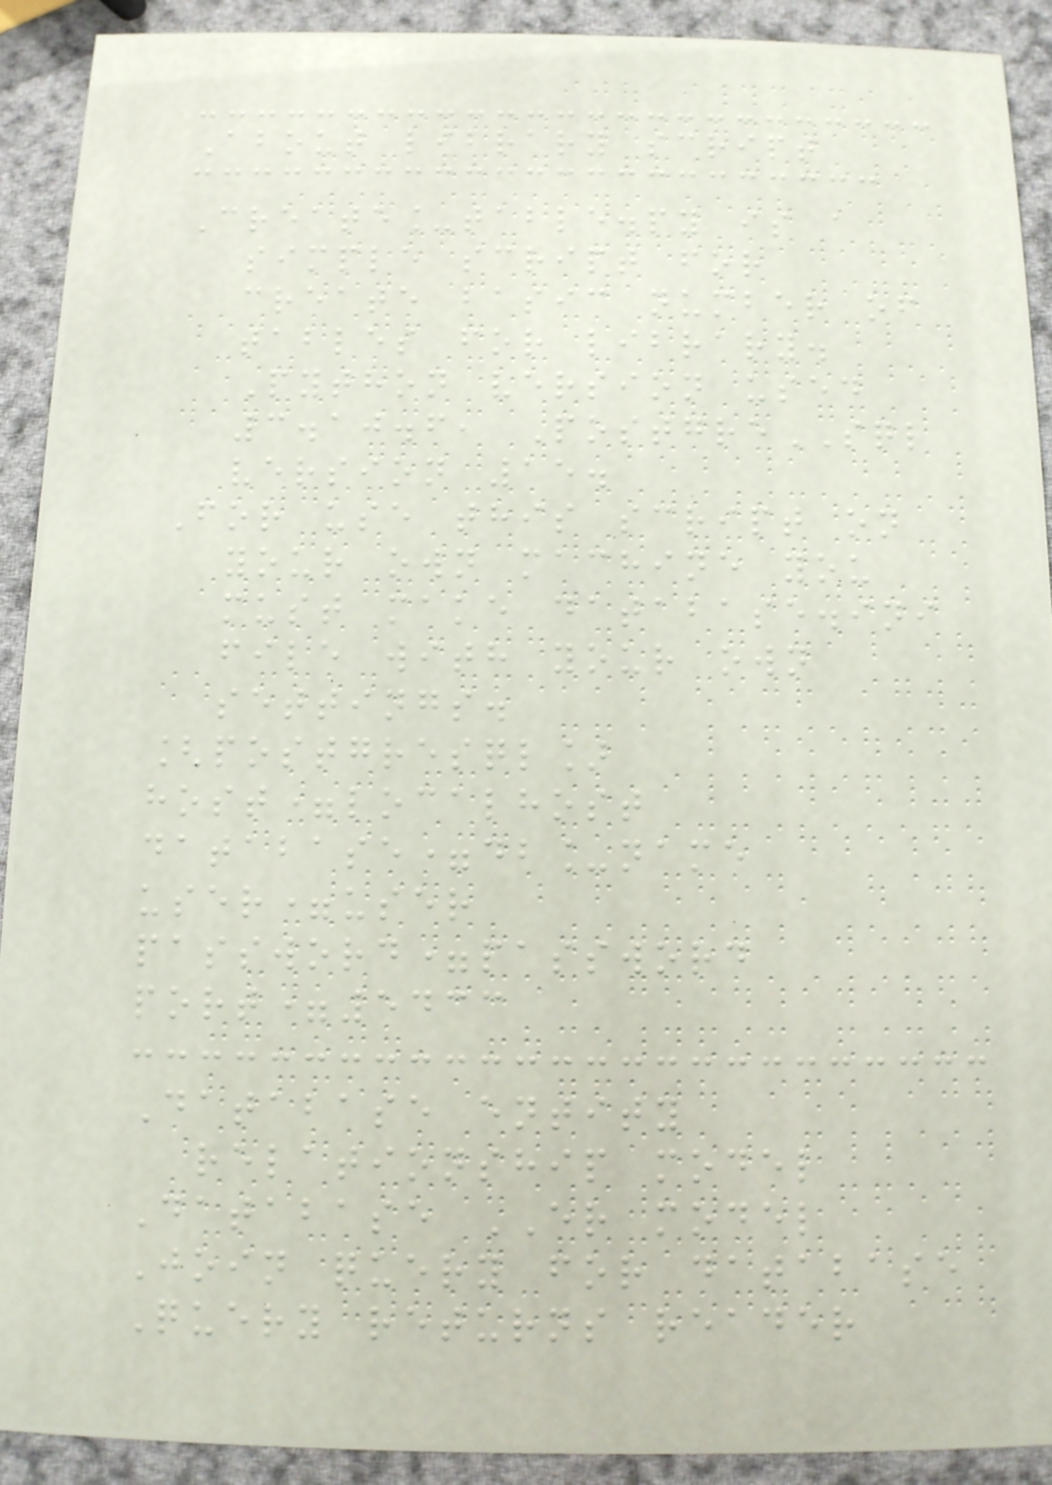About library script
Create_table.py is a
simple script for
create basic number of
tables for library.
Python version used
3.10.6, PostgreSQL
version 15.
For use this script on
your own machine you
must make database.ini
file with your own
settings.
[postgresql]
host=localhost
database=db_name
user=user
password=password
port=5433
Database entity
relationship model
Database ER model
Join query for database
Query returns reader
